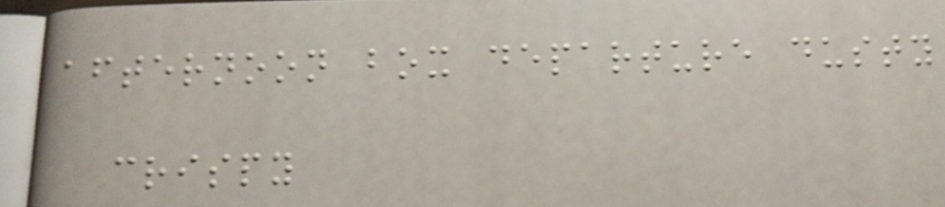afternoon box departure dusty
crispy
